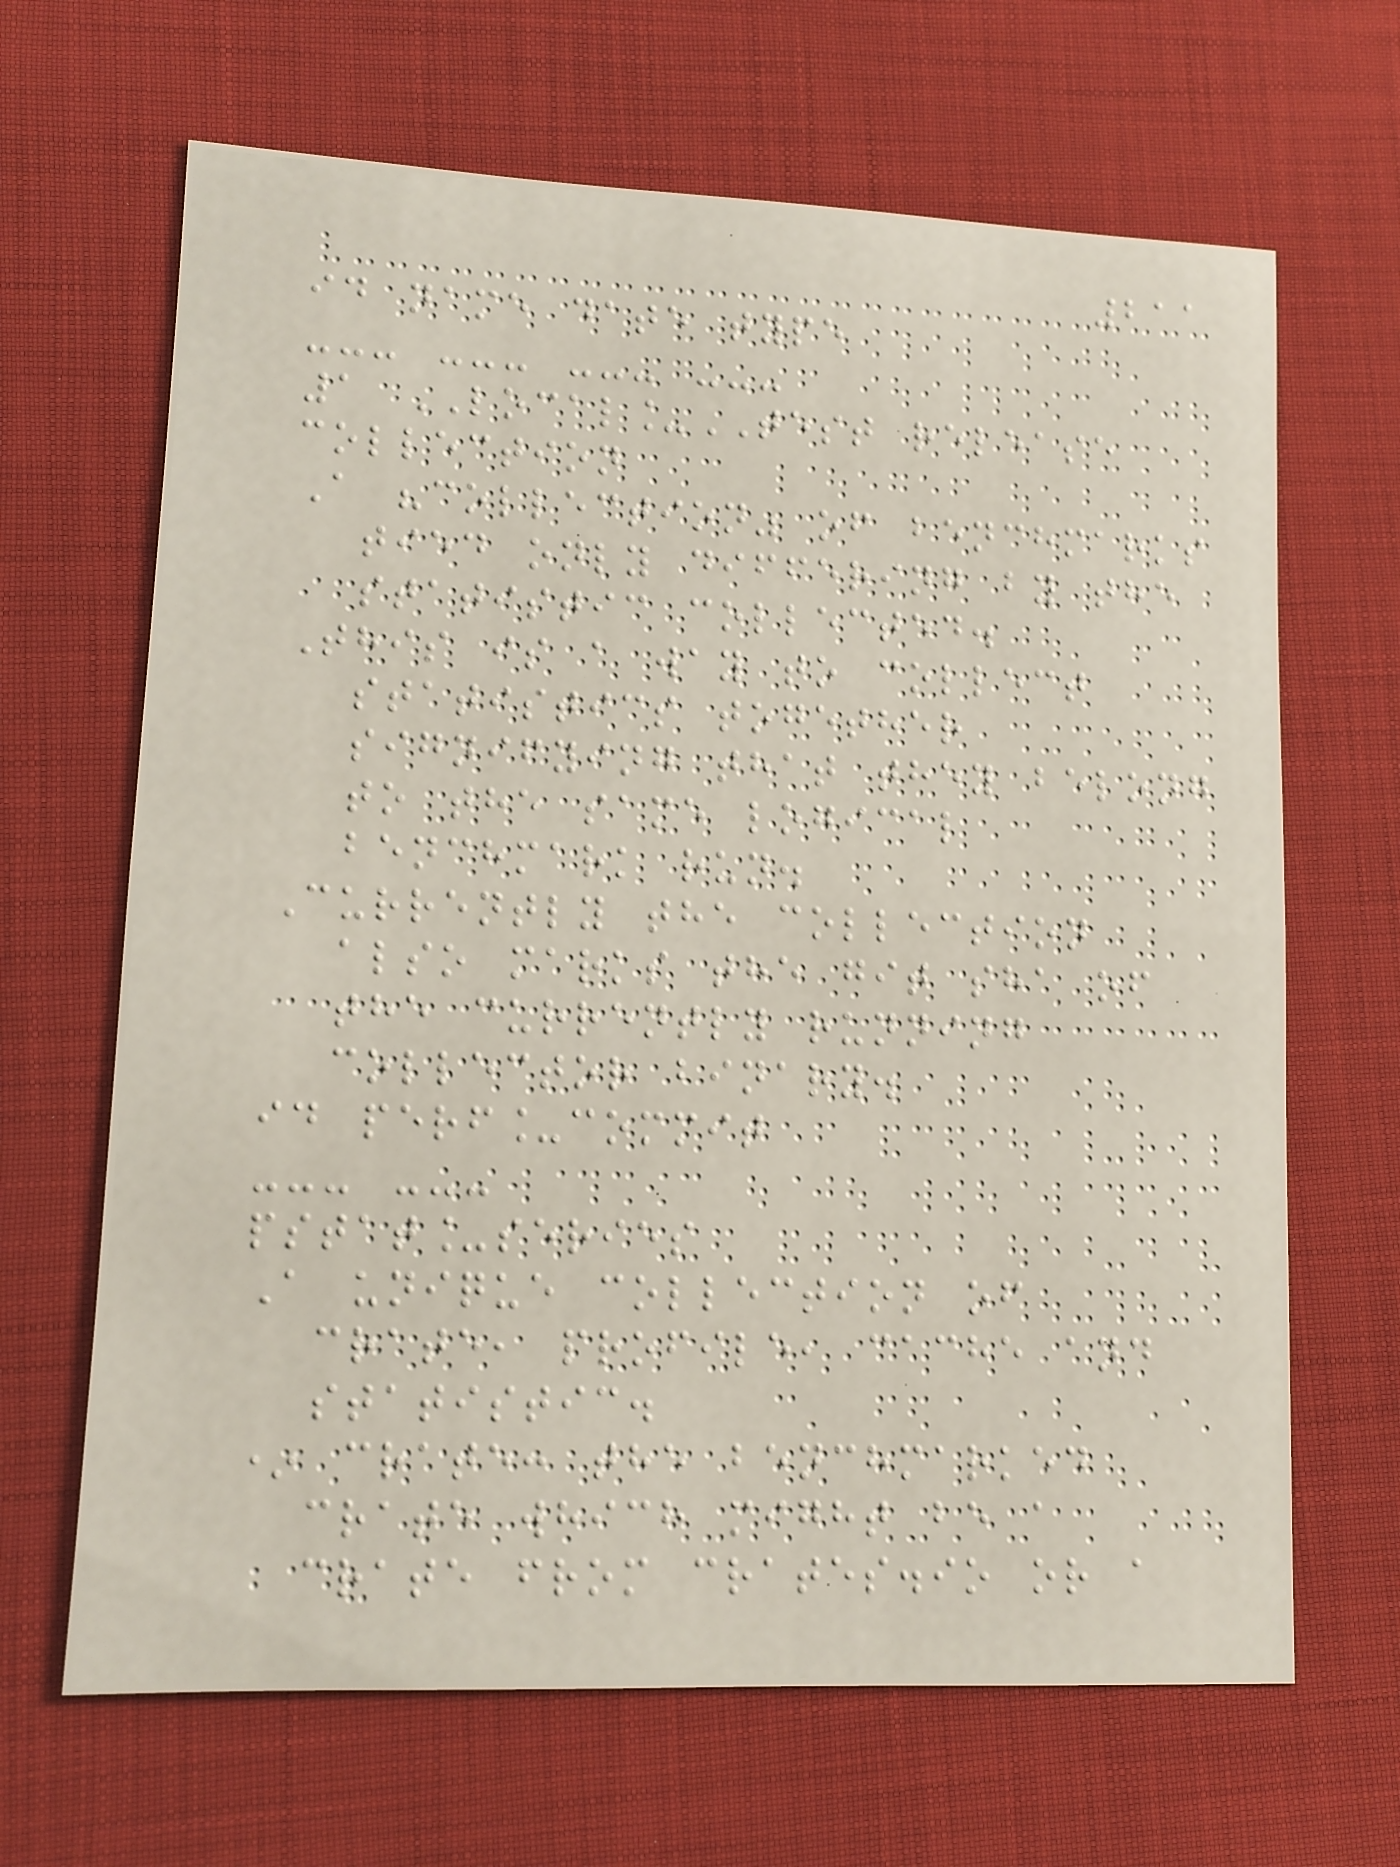211
id name date type
--- --- --- ---
1 LOCAL_TEST release
collection
A "collection" of benchmarks
tied only differing by the
statistic collected.
This is a way to collect
statistics together
signifying that they belong
to the same logical
benchmark run.
Currently the collection
also marks the git sha of
the currently running
collector binary.
id perf_commit
--- ---
pstat_series
A unique collection of
crate, profile, cache and
statistic.
* crate: the benchmarked
crate which might be a
crate from crates.io or a
